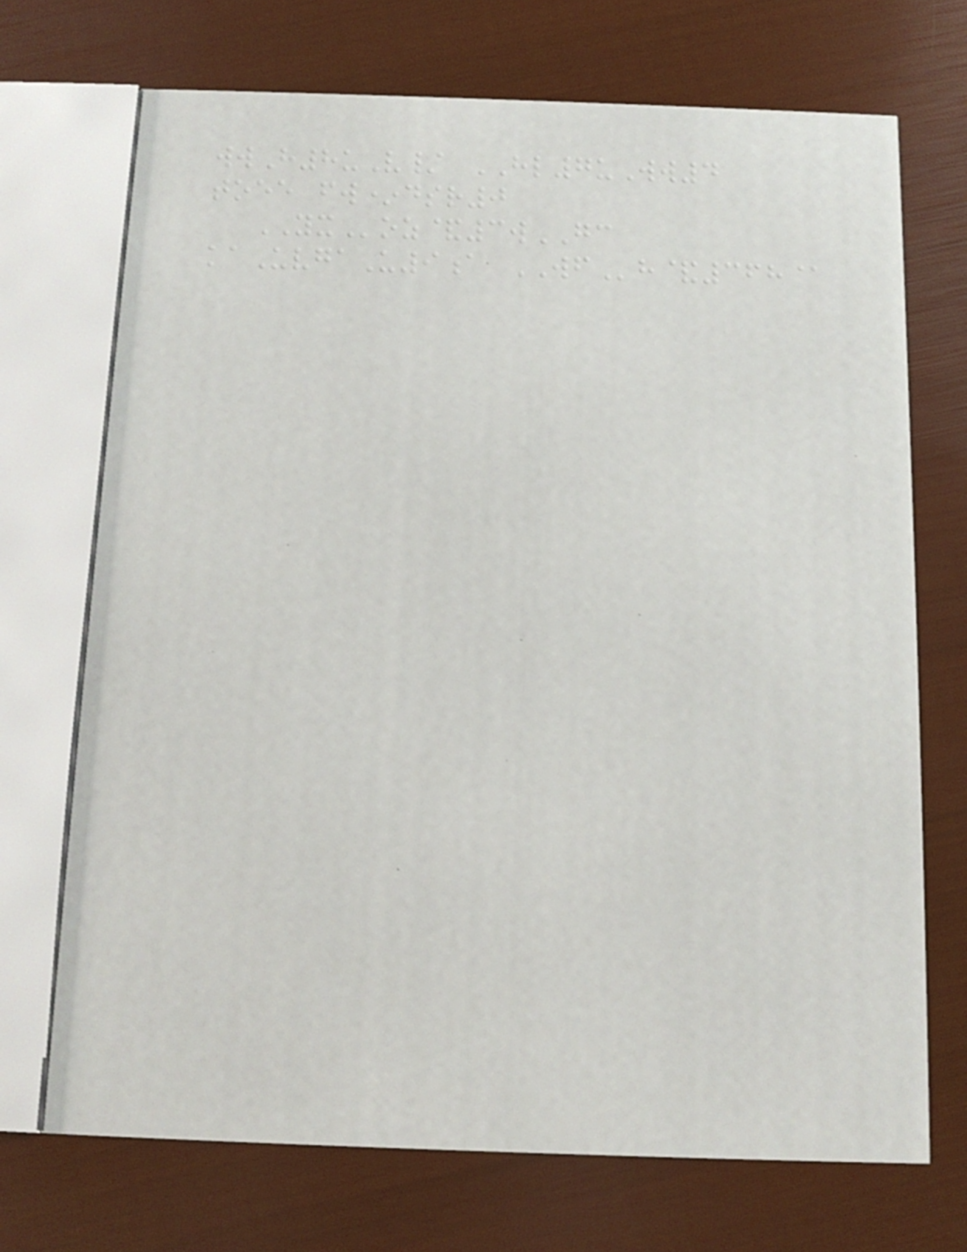wwH8uV/ HL7uWw4
toee fw*dsr0
YXoz&3wGC
kaUvgaU9a WFh&368@
